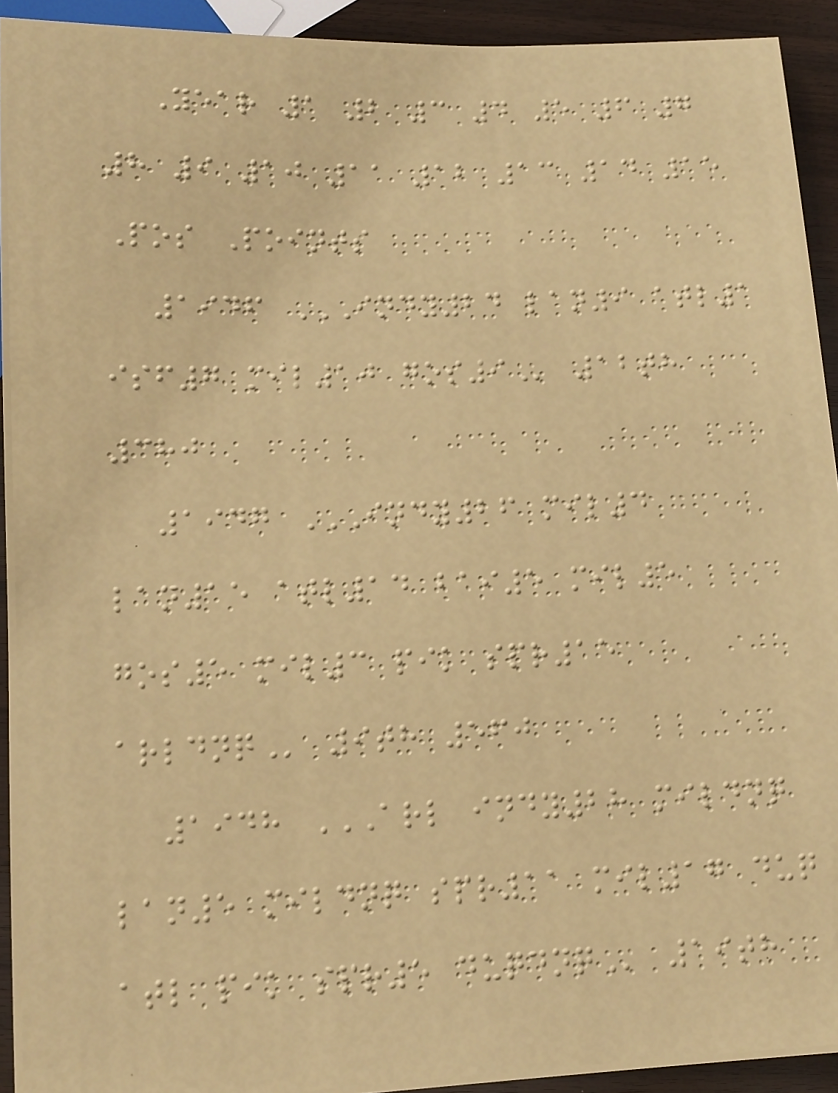Year 1 2 3 4 5 6 7
8 9 10 11 12 13 14 15
Pos Points
1946 INDY24 LAN9 ATL1
ISF7 MIL10 GOS9 12th
380
1947 INDY26 MIL4
LAN15 ATL14 BAI5 MIL5
GOS5 MIL3 PIK SPR15
ARLDNQ 9th 560
1948 ARL INDY28 MILDNQ
LAN5 MILDNQ SPR11 MIL17 DUQ
ATL PIK SPR5 DUQDNQ 19th
